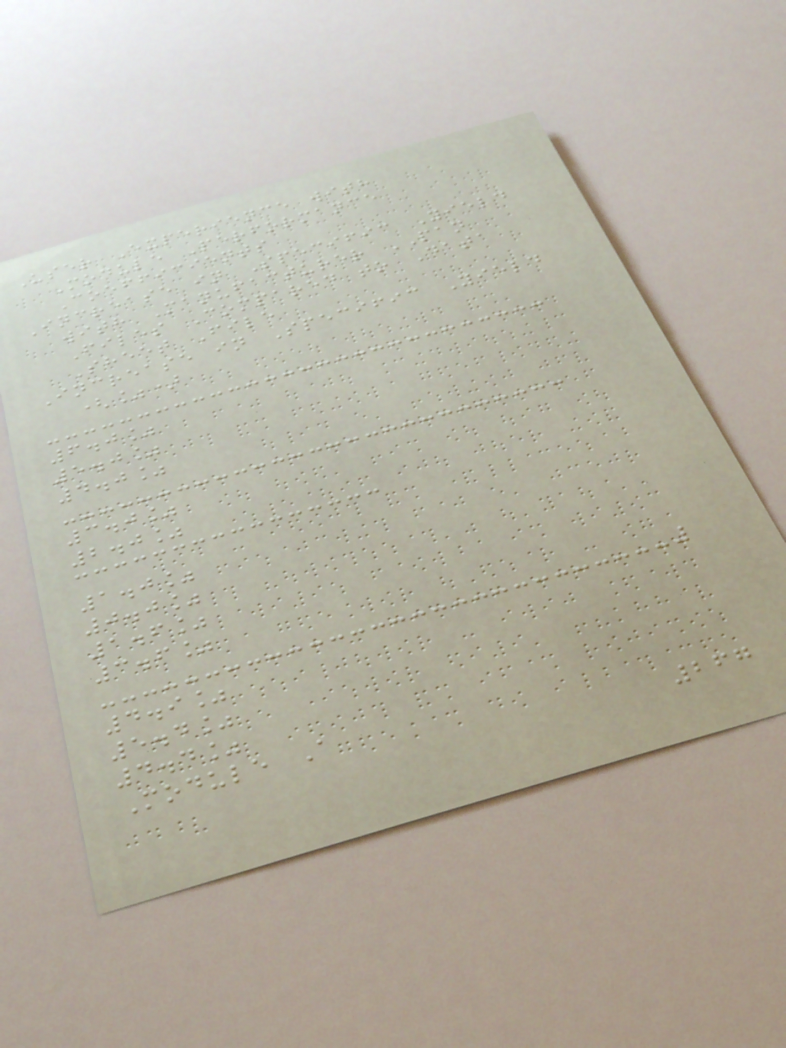User Experience with
Module Performance
Coefficients
Increase in Specific Yield
with Manufacturer PAN
Files Compared to Data
Sheet File
Increase in Specific Yield
(%)
6.0%
5.0%
4.0%
3.0%
2.0%
1.0%
0.0%
1.6%
3.6%
4.9%
5.4%
4.4%
Module A
267
